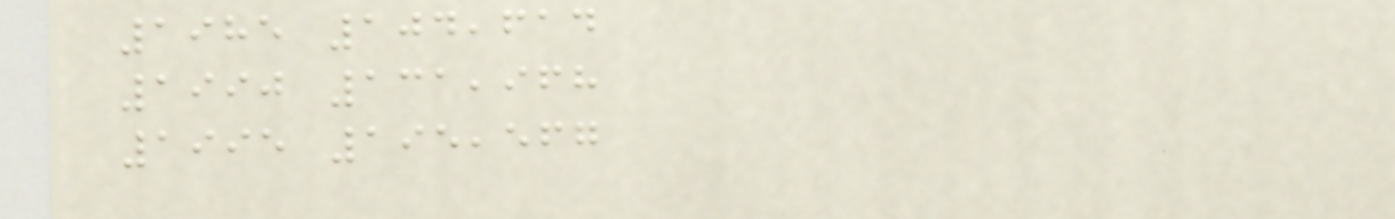1985 104,614
1990 131,968
1995 195,567
